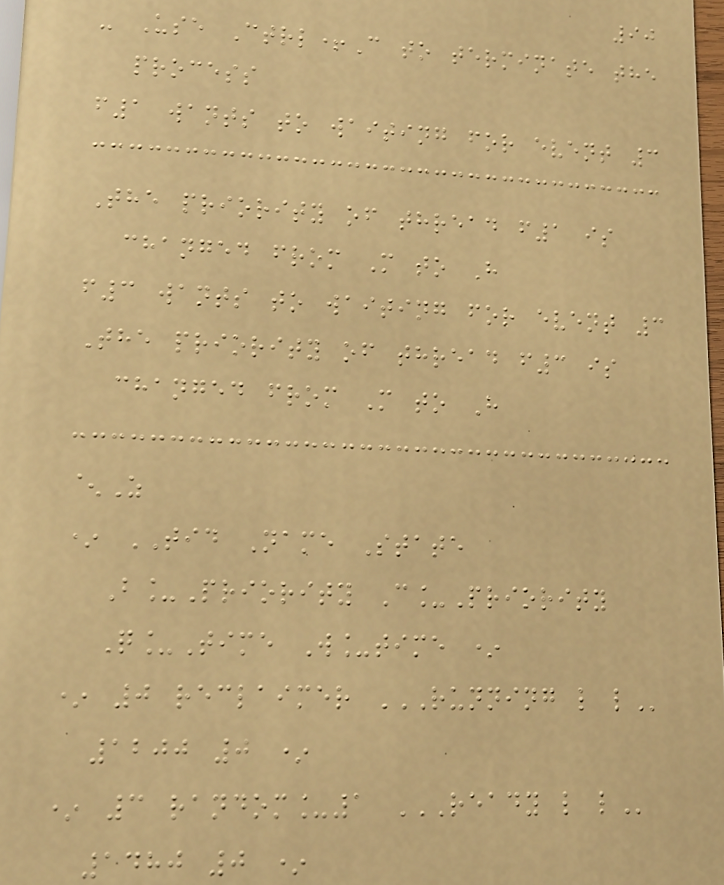90
- Use Ctrl+C to terminate the
process
f1 wants to waiting for event 3
The priority of thread f1 is
changed from M to H
f3 wants to waiting for event 3
The priority of thread f3 is
changed from M to H
^Z
* TID Name State
B_Priority C_Priority
Q_Time W_time *
* 0 reclaimer RUNNING L L
1200 0 *
* 3 random_1 READY L L
1480 0 *
